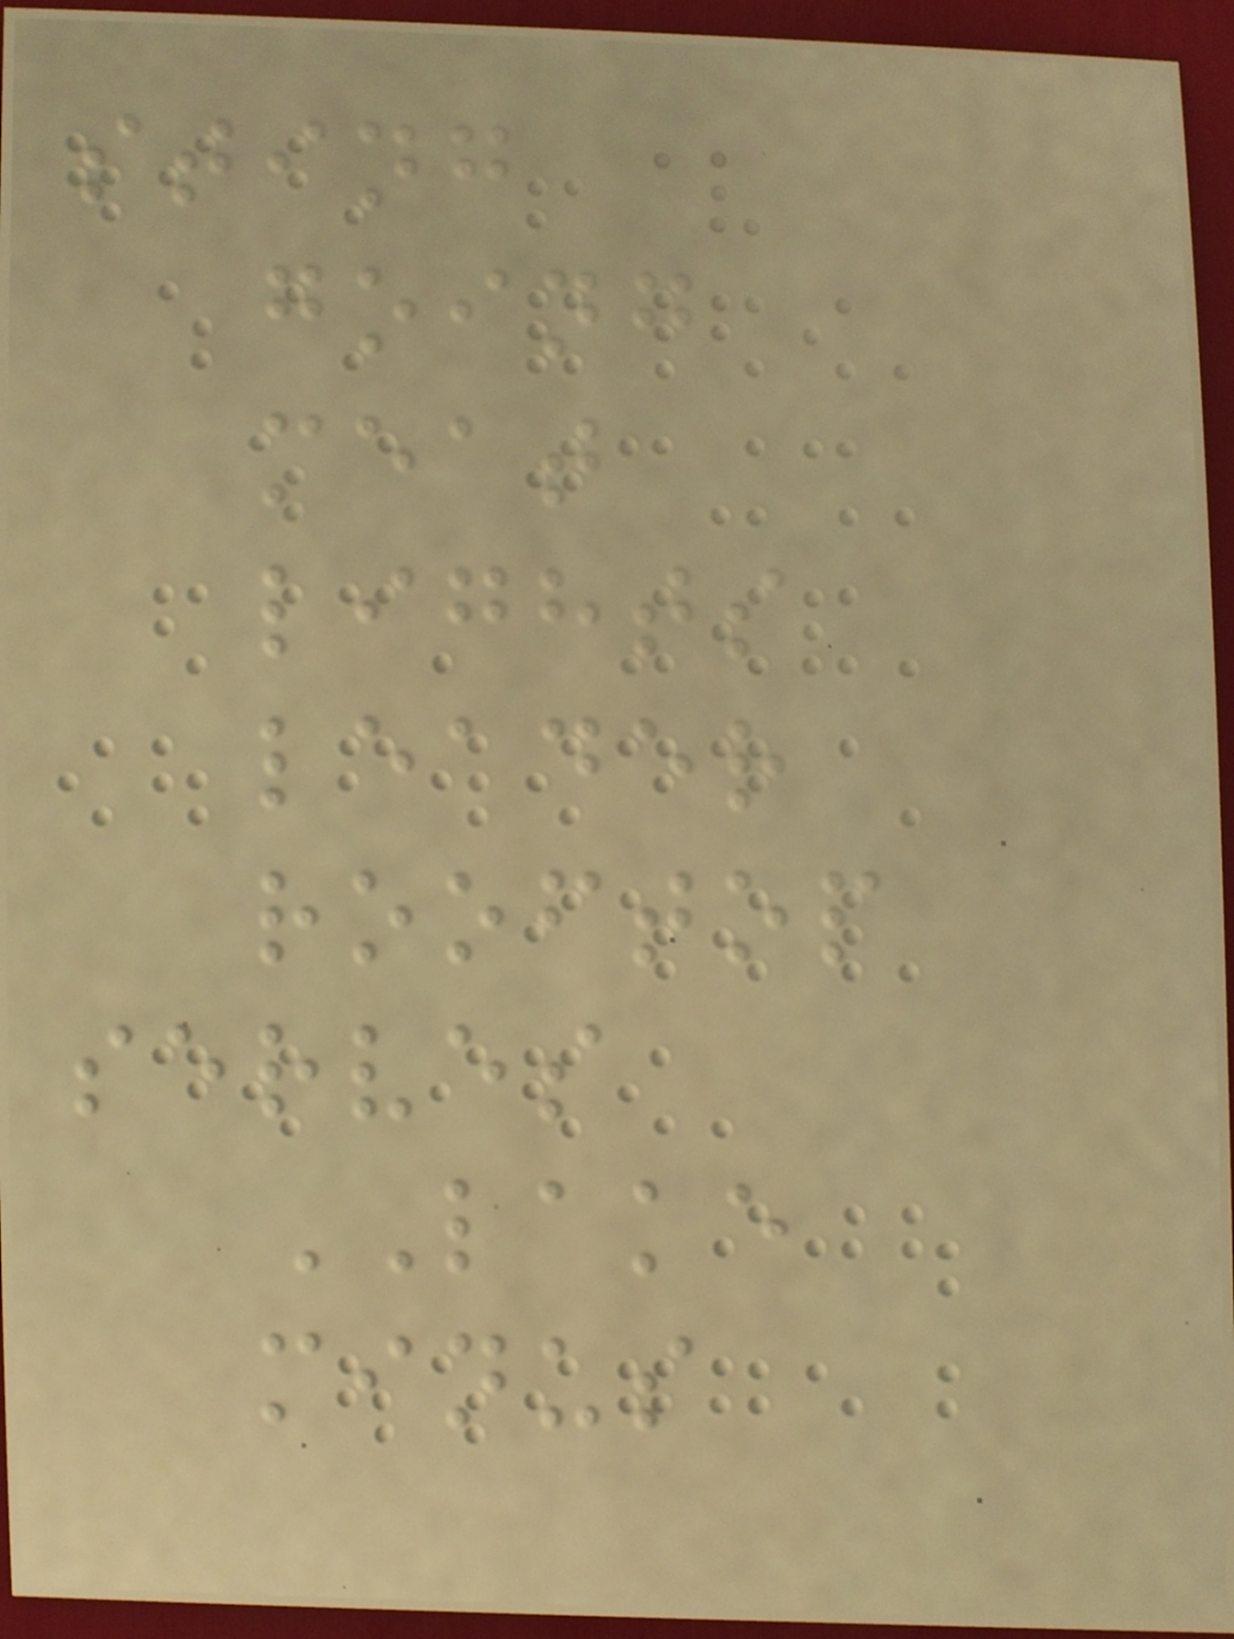sting
going
meat
lights
leader
rooftop
serves
LAKE
minus
